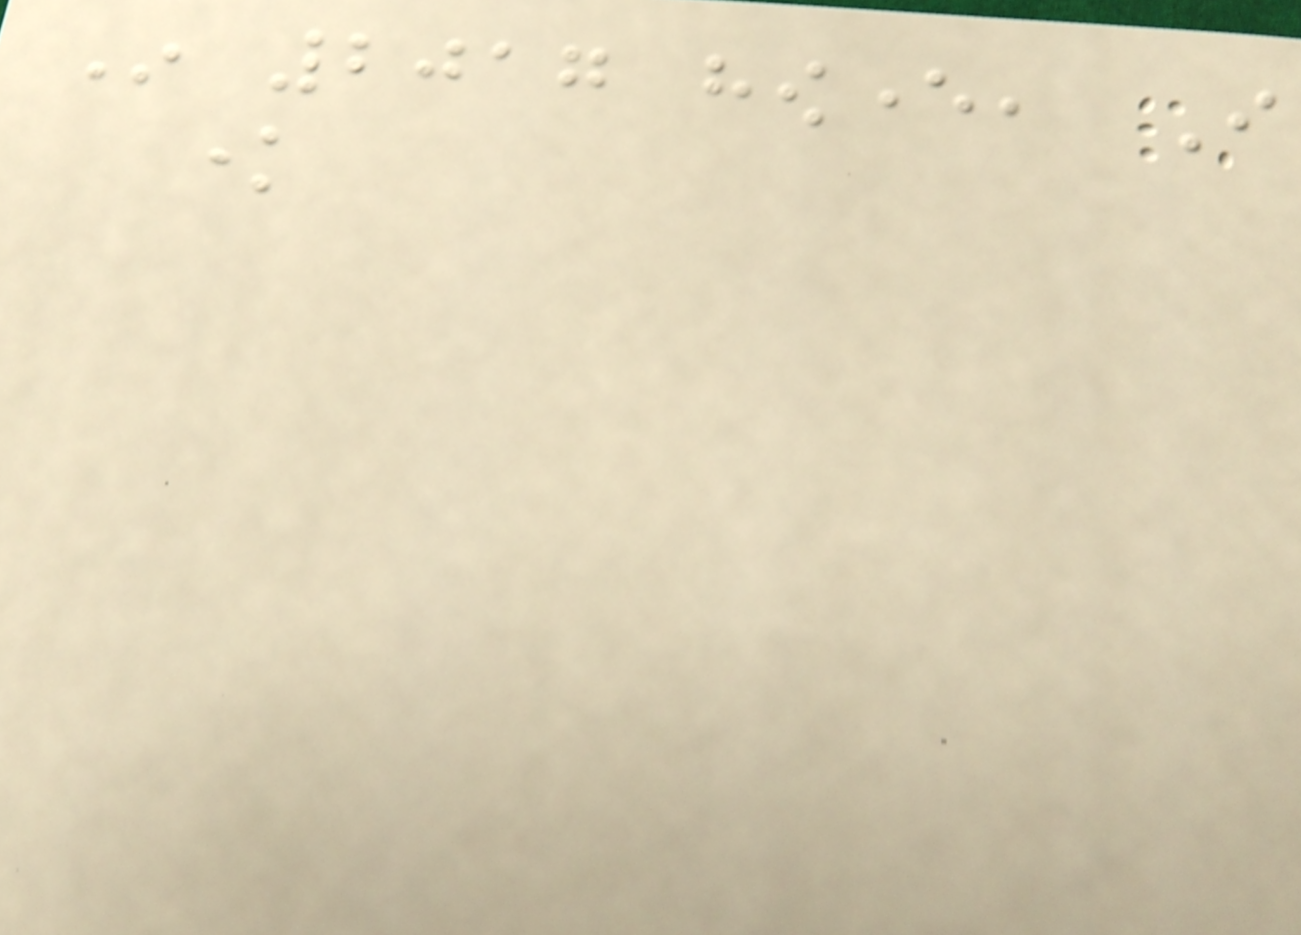In 2017 however, I
know
